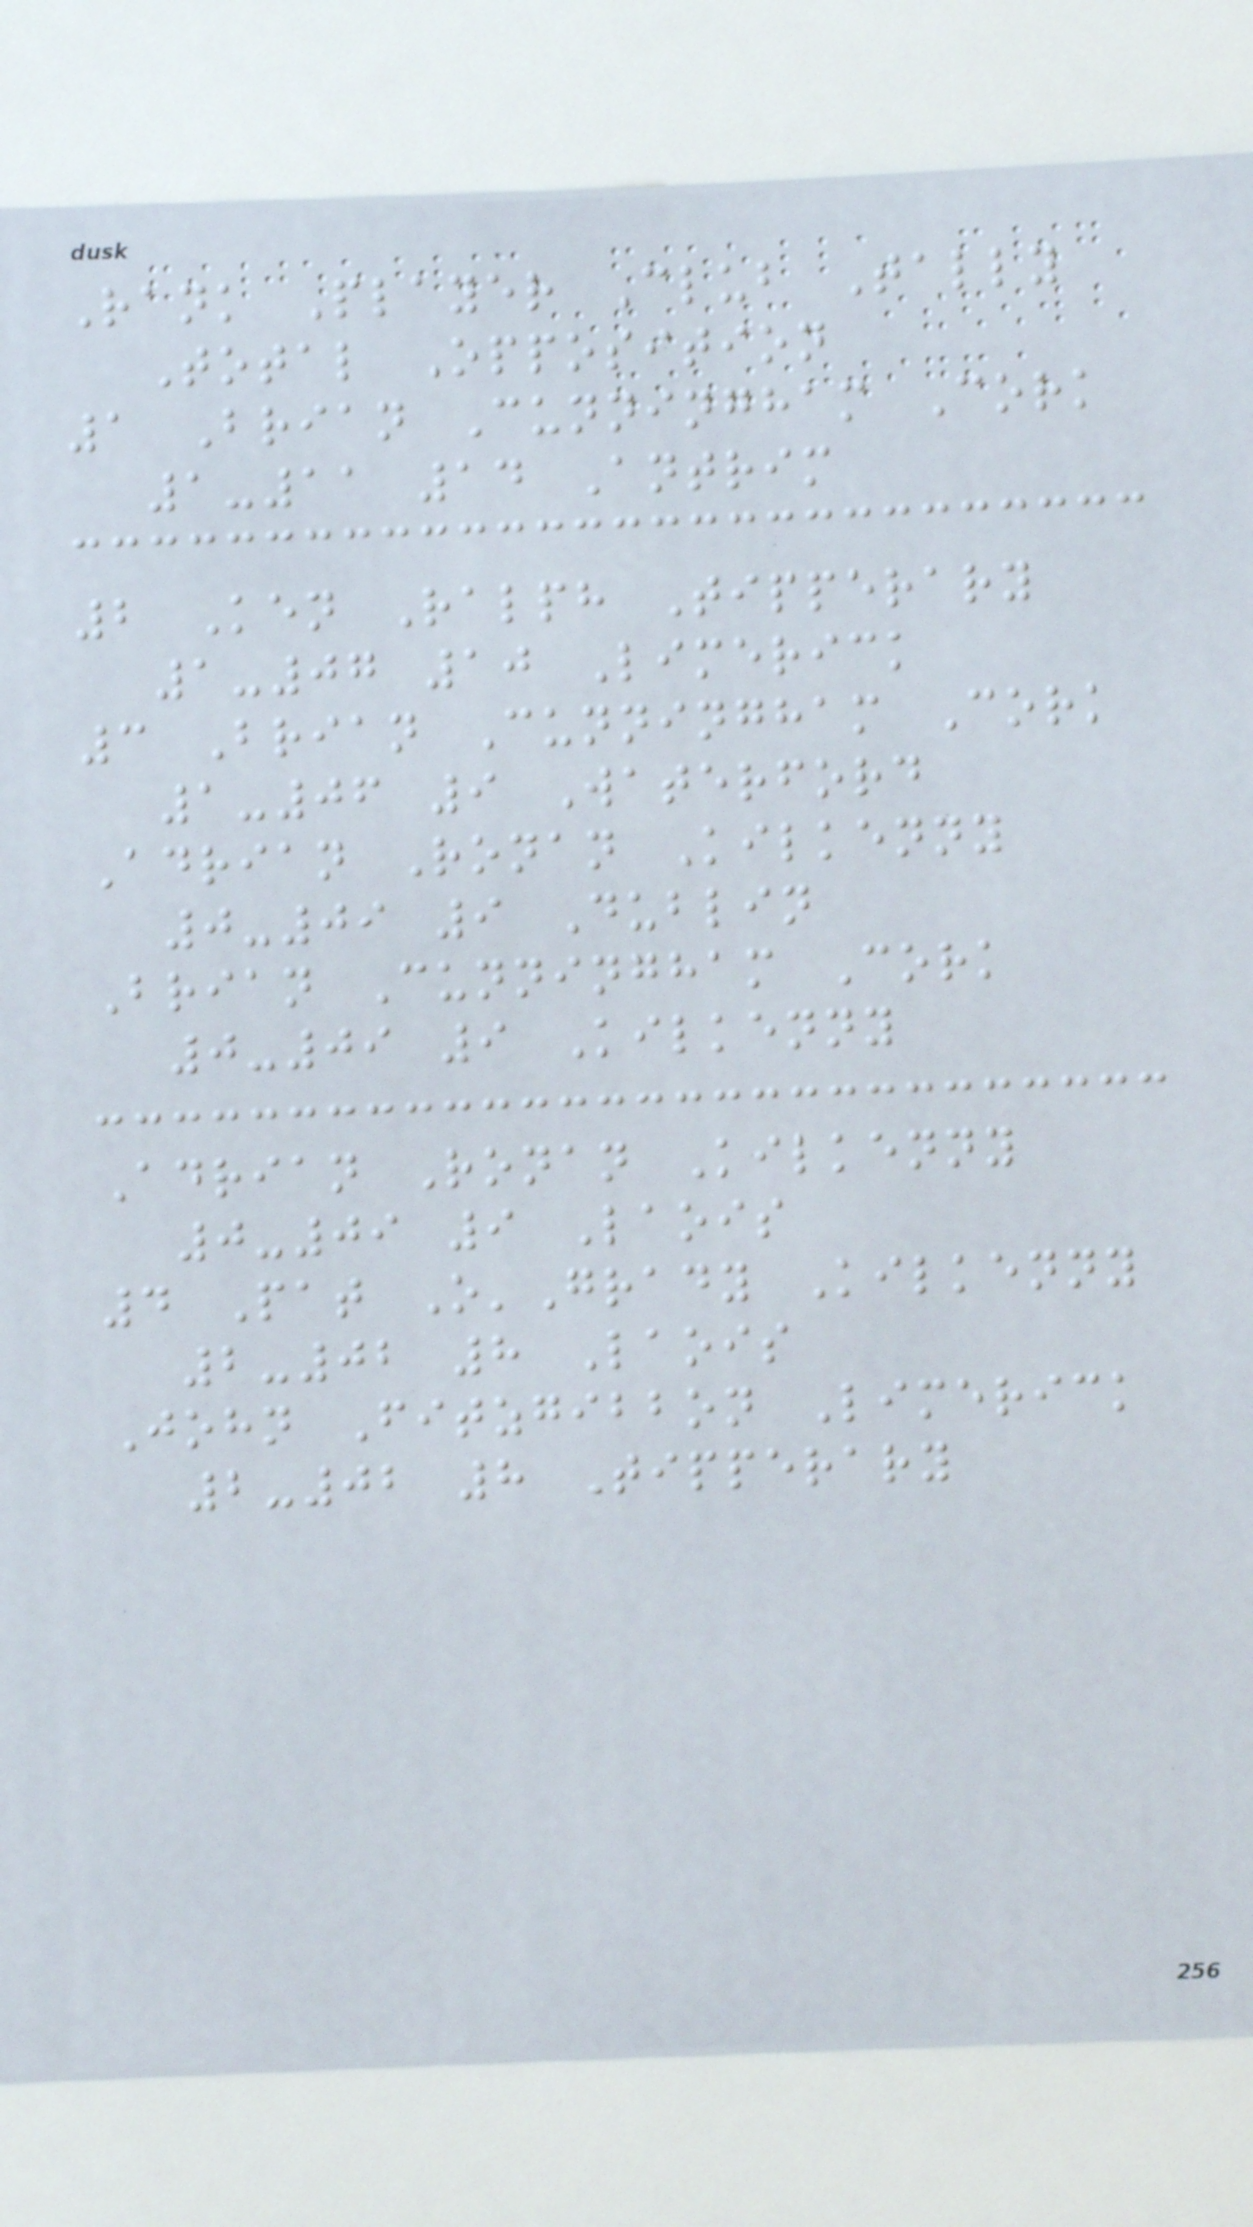Rank Player Club Tally
Total Opposition
1 Brian Cunningham Cork
1-11 14 Antrim
2 Ken Ralph Tipperary
1-07 10 Limerick
3 Brian Cunningham Cork
1-06 9 Waterford
Adrian Ronan Kilkenny
0-09 9 Dublin
Brian Cunningham Cork
0-09 9 Kilkenny
Adrian Ronan Kilkenny
0-09 9 Laois
4 Pat O'Grady Kilkenny
2-02 8 Laois
John Fitzgibbon Limerick
2-02 8 Tipperary
